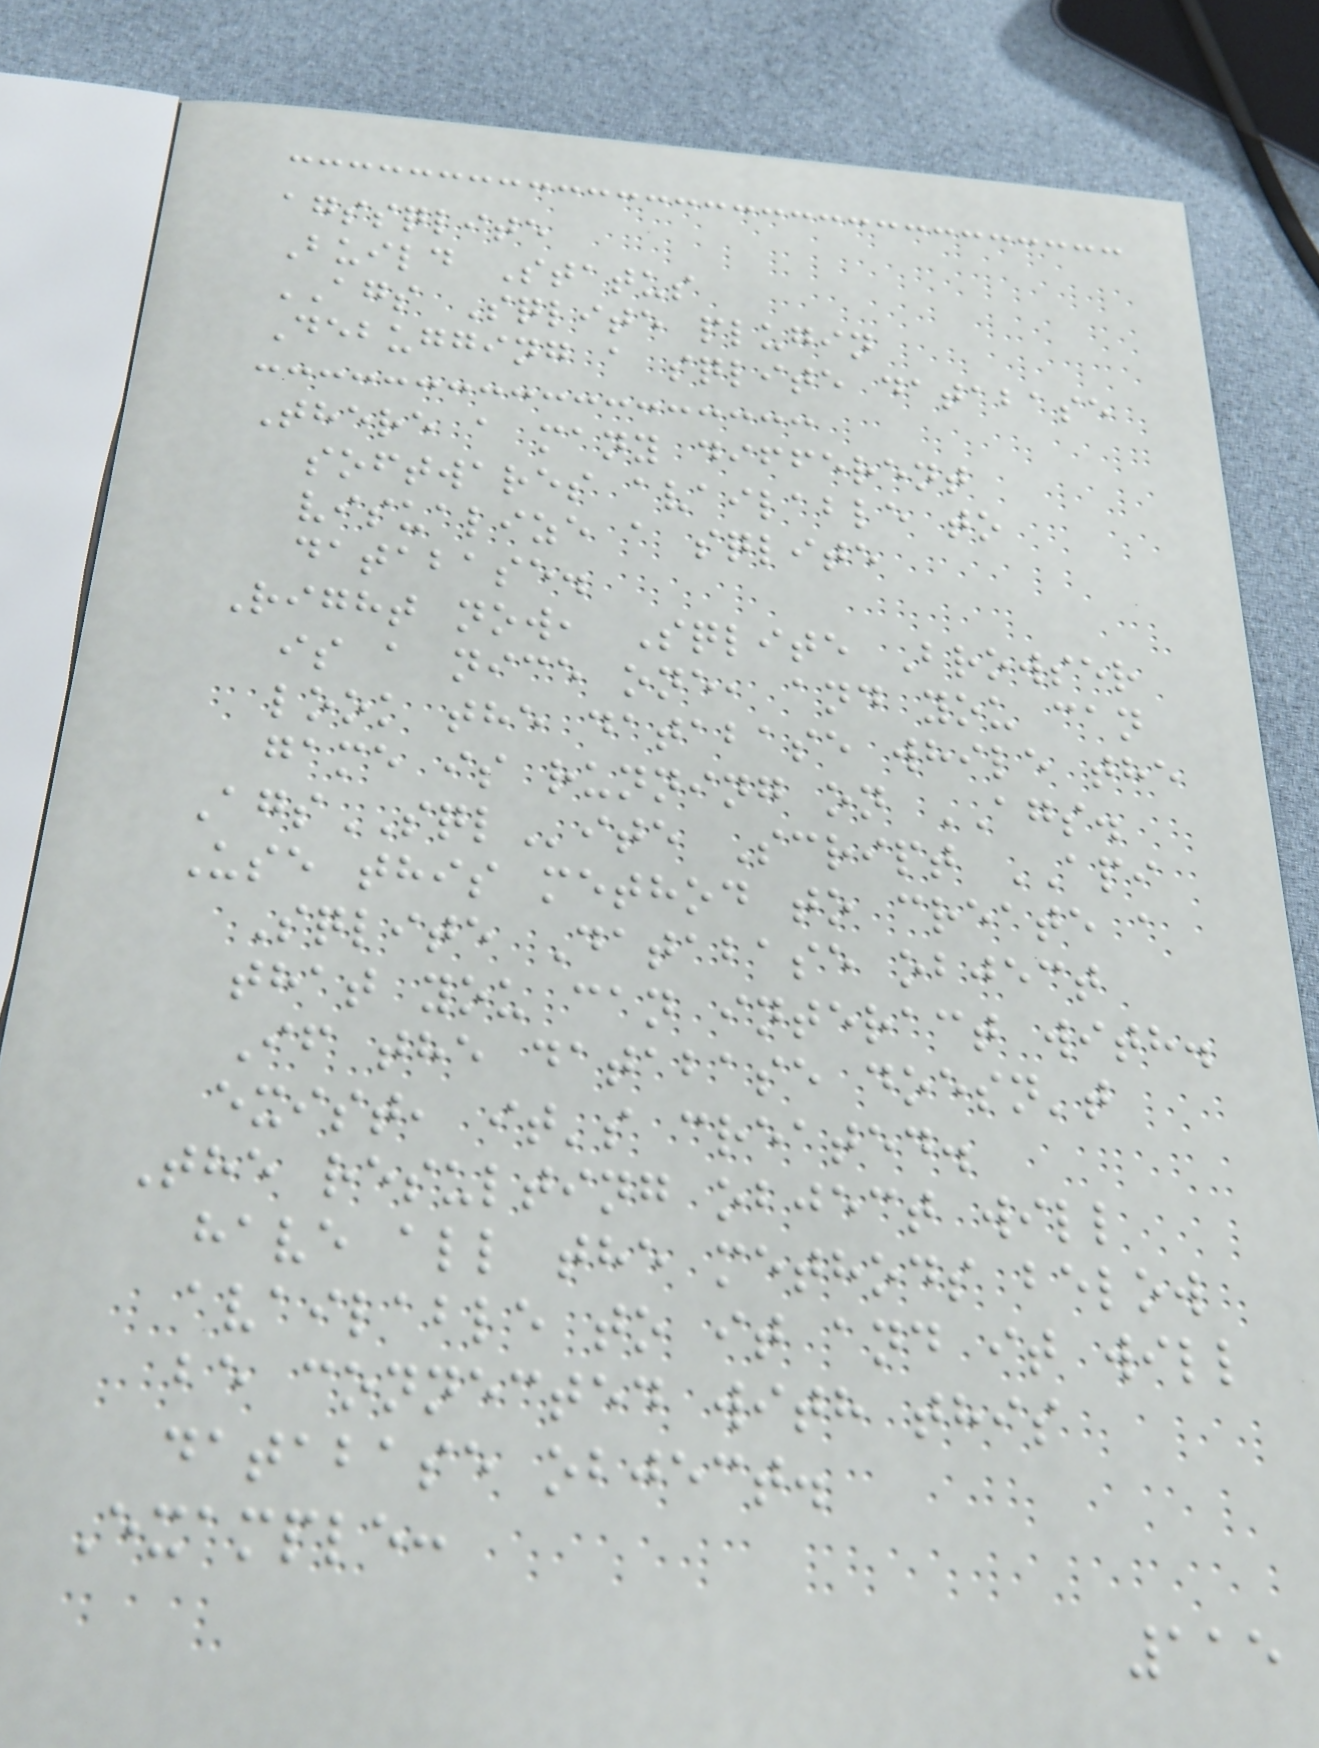agssqlite
Build Status
AGS Sqlite plugin
Debugging a sqlite database
There a many different
softwares available to
visualize a sqlite
database.
Right now, Sqlite Browser
is a nice one, and you can
look the database while the
game is running on AGS.
AgsSQLite Script API
Use this method to create a
Sqlite Database object
that you can interact with.
If the database doesn't
exist, it's created.
The resulting object will
have all the methods below
available to it and it will
be connected with this
database object.
Example:
115
